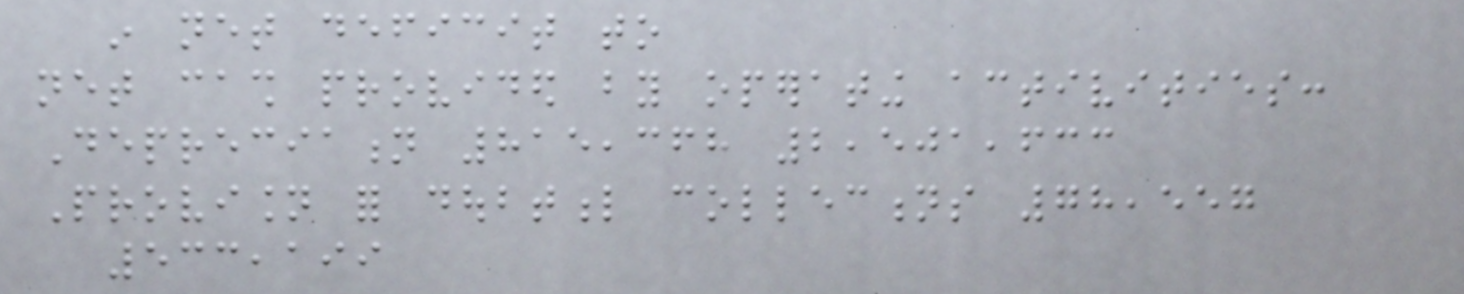in net deficit to
net cash provided by operating activities:
Depreciation 815,368 2,501,633
Provision for doubtful collections 78,557
533,199
